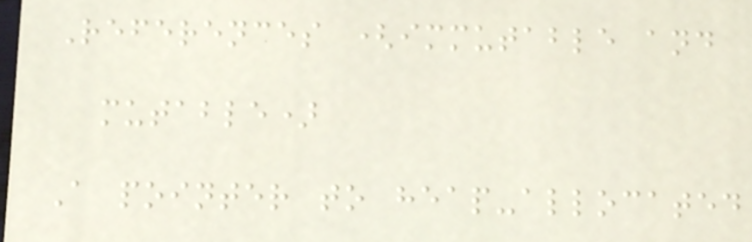References (immutable and
mutable)
A pointer to heap-allocated
